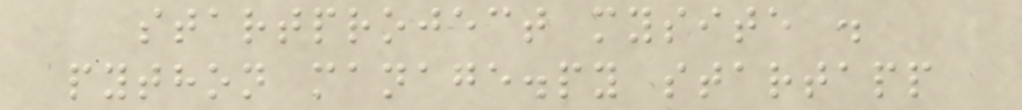startproject mysite .
python manage.py startapp
